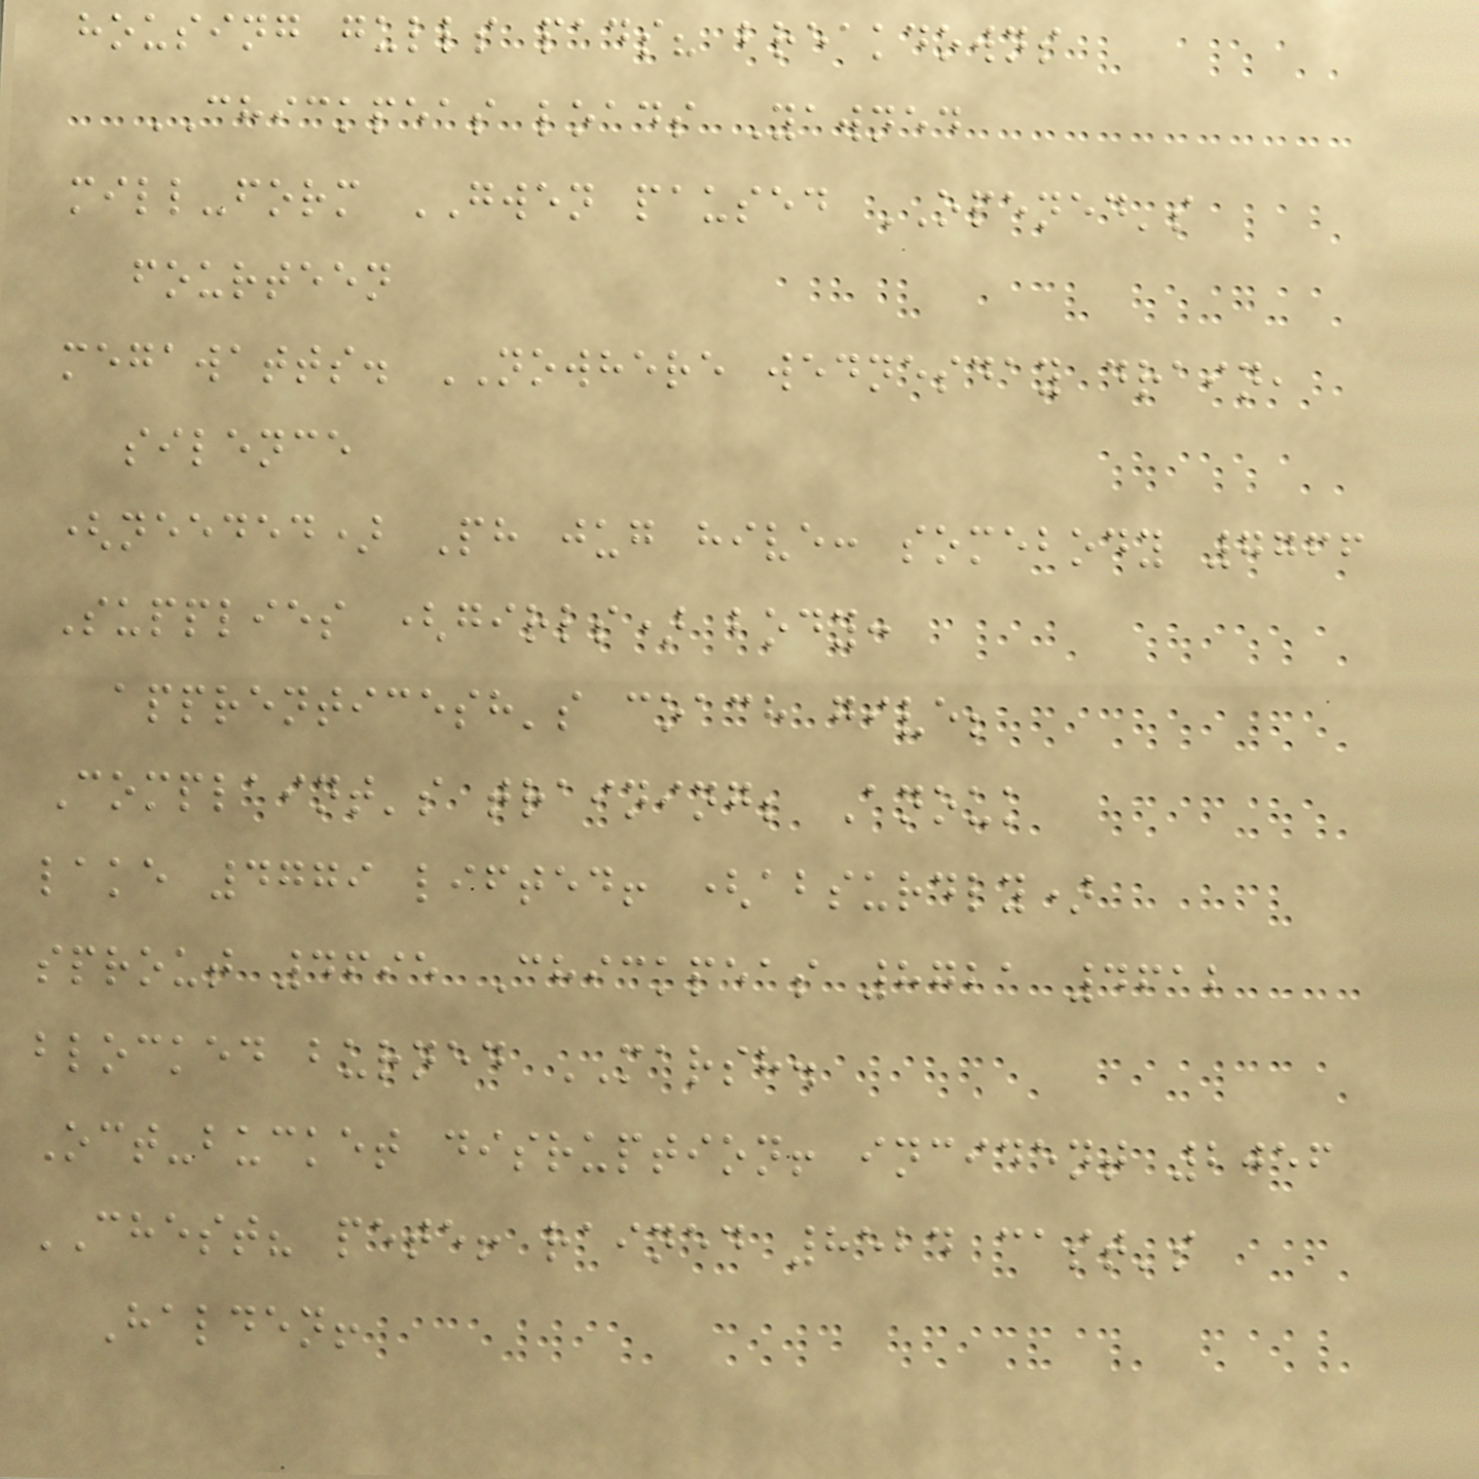housing gulls pads? breakdowns
CHICKPEAS loads Yawned
mill-form GWEN paused OPENED's
fourteen
megawatts. NOWHERE wednesday drain,
silence
(needed) Ph jug hive: somebody 7766
Supplies (girls) body:
apprenticesh's coach give;
Complaint's training; Anouk
lake 4779 lifted! (absurdly)
sprout 4695 Chickpeas 8721 4612
blocked burned MARSH.
Oct-bucket disruption! incident 2056
CHEST? pete! rained 8524 cast's
Halden!
